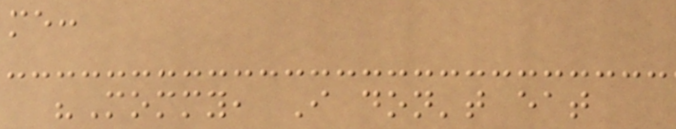me:
"Mommy, I don't eat
